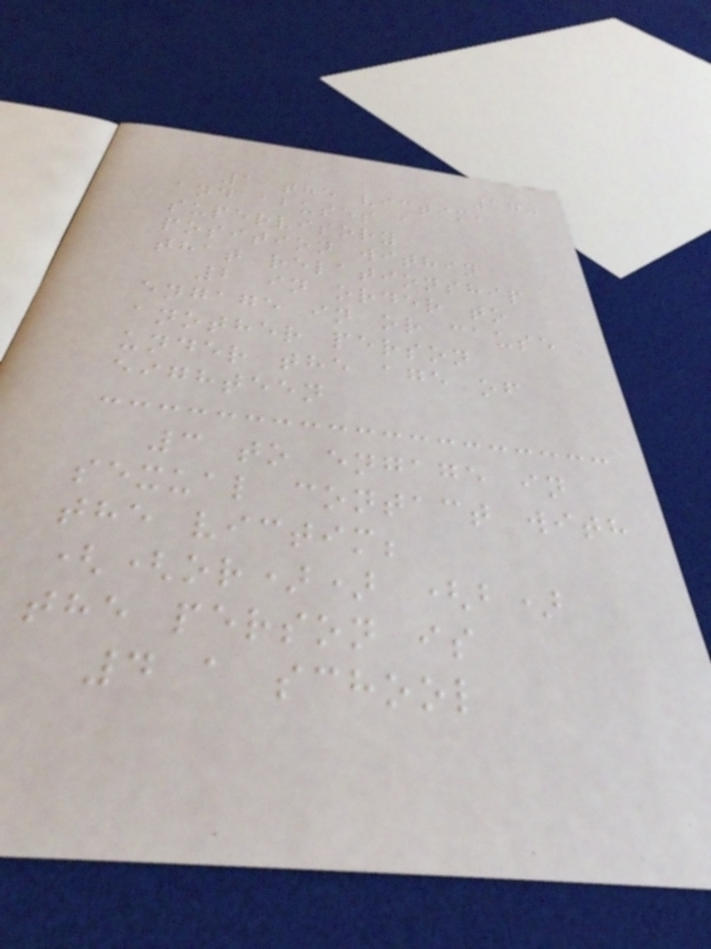170
1 the victim,
and abuses a
supervisory
position within
that relationship
2 in order to
engage in or cause
another person
under the age of
eighteen
3 to engage in
sexual contact with
the victim;
((or)) (b)
the person is
4 a school
